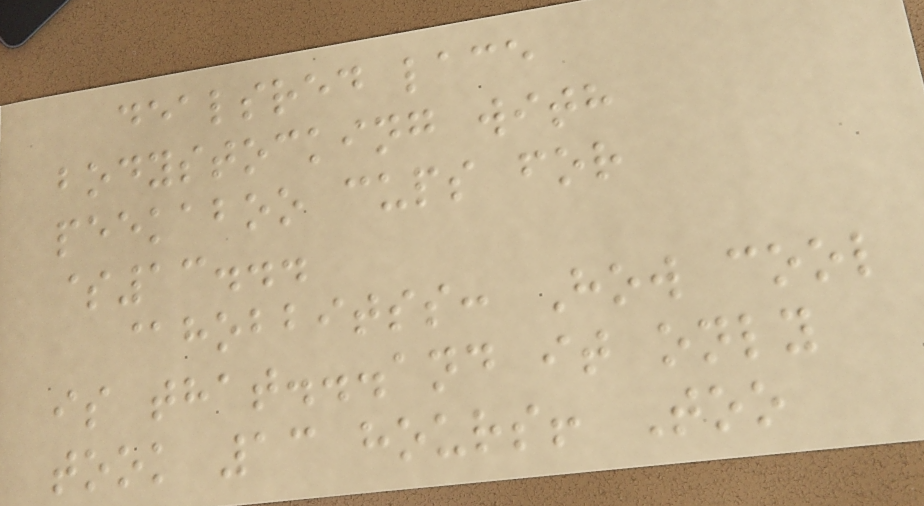dealsred lace
bodystocking with
peekaboo cups for
$13...
@hobbitss: How cool
is that...and it only
took 13 hours! Too
